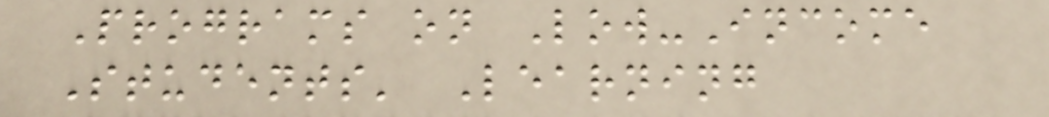Programs on Low-Income
Students' Learning
